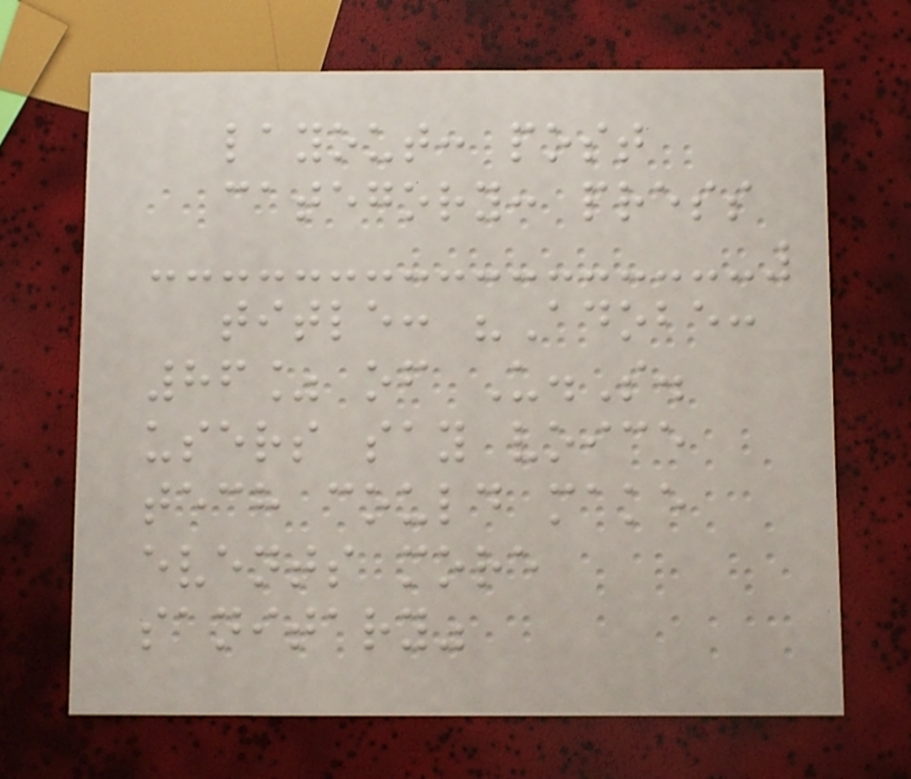layout: post
category: press
title: "Adobe:
86% of U.S.
users say voice
tech could make
events more
sanitary"
